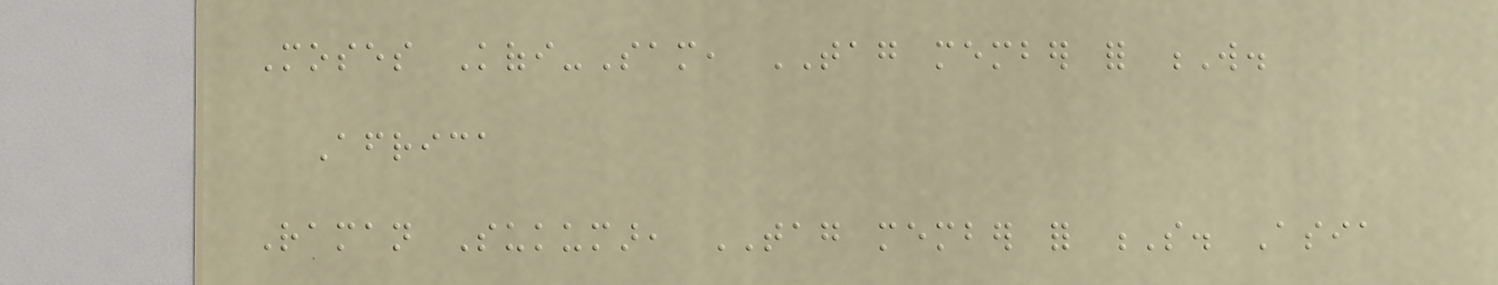Moses Kofi-Sam, TAG member for W.
Africa
Raman Sukumar, TAG member for S. Asia
